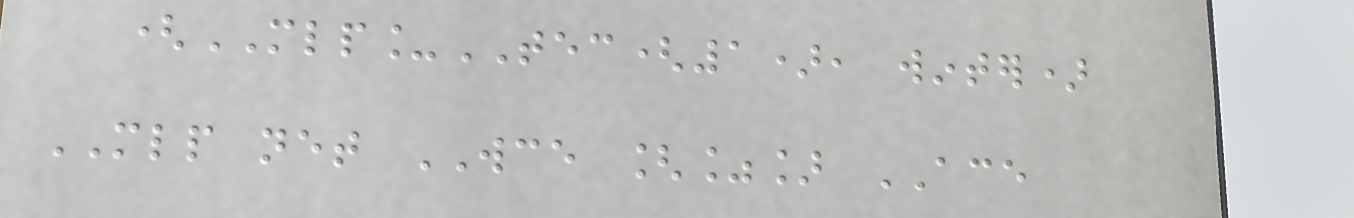(MLP_TEC(1), winter)
MLP net WCE [%] ACE
